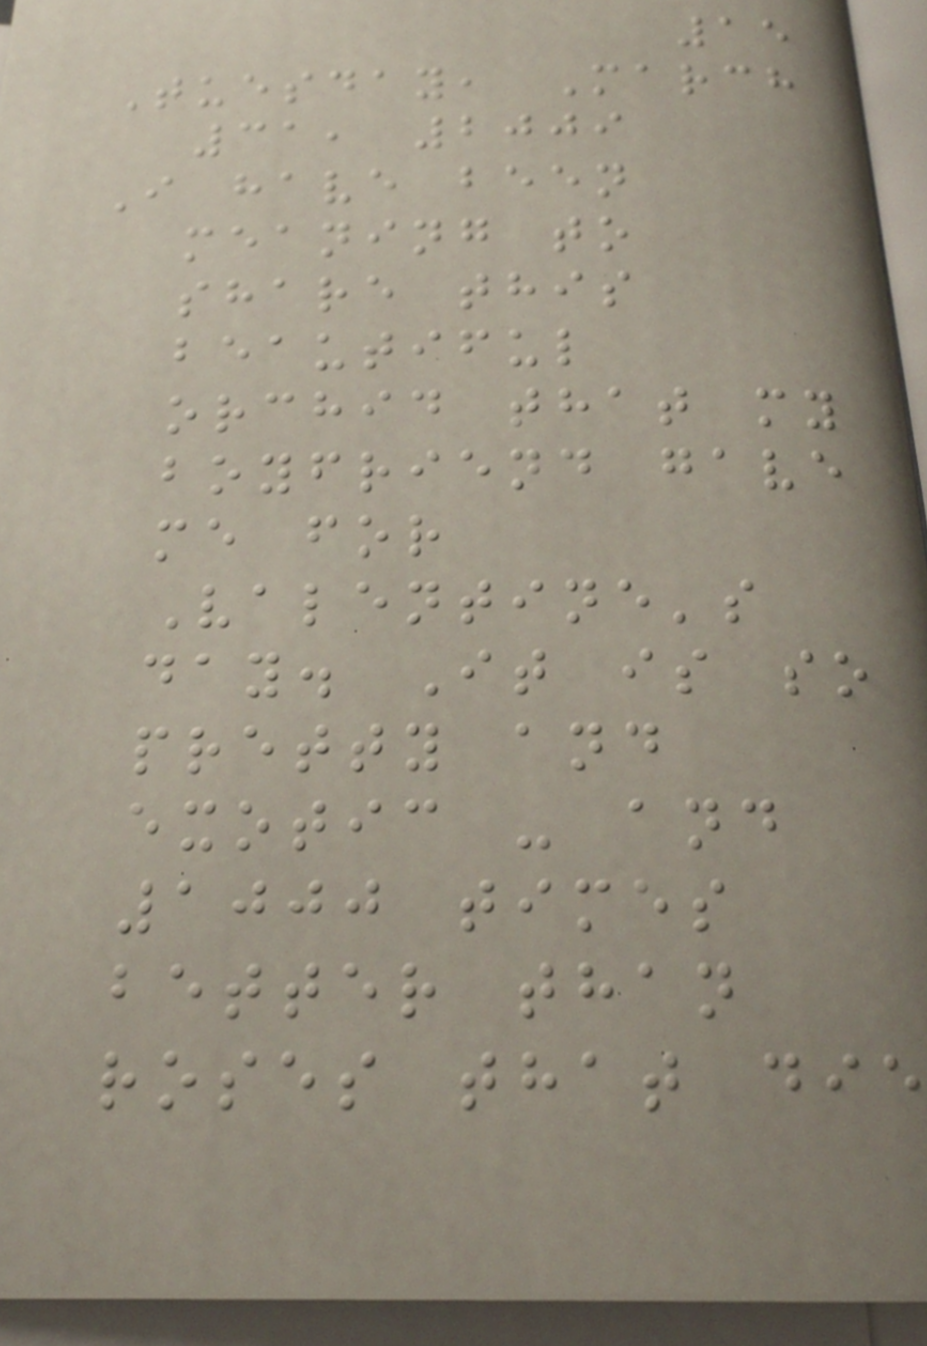15
Tuesday, March
31, 2009
I have been
meaning to
share this
beautiful
orchid that my
boyfriend gave
me for
Valentine's
day. It is so
pretty and
exotic - and
1000 times
better than
roses that die
